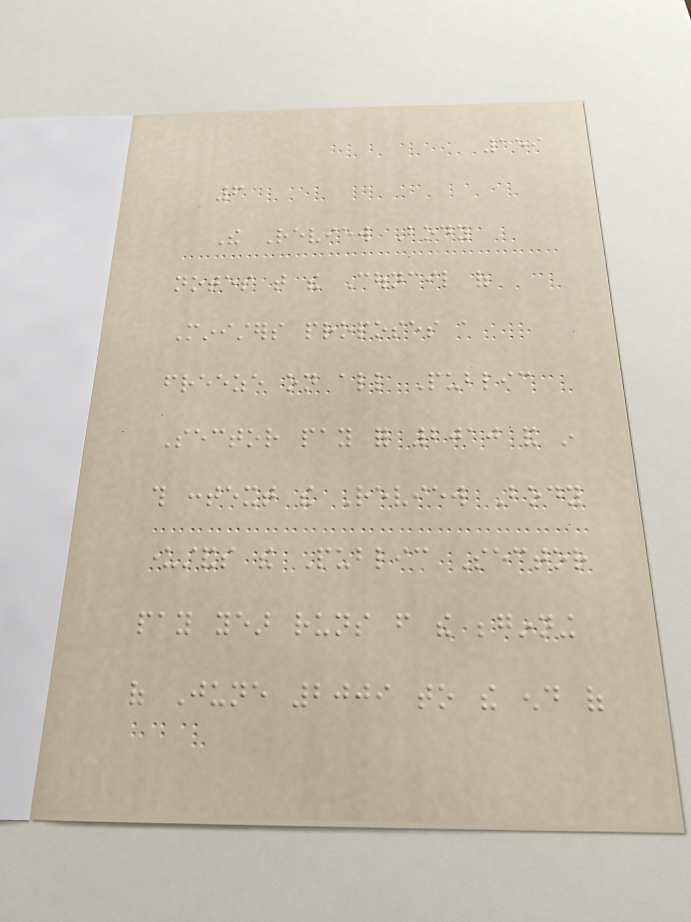159
6
The Review Body
notes that the Council of
Ministers proposes a
freeze on all Public
Sector pay for 2010 and in
this context the Review Body
understands the Public Sector
pay year runs from the beginning
of June 2009 to the end of
